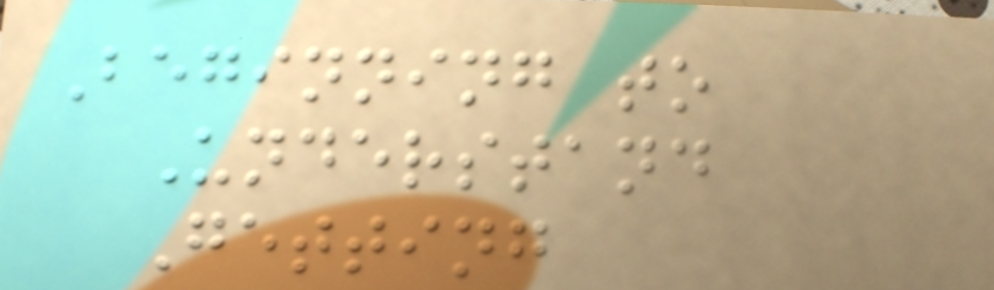Beginning to
Understand
Getting
